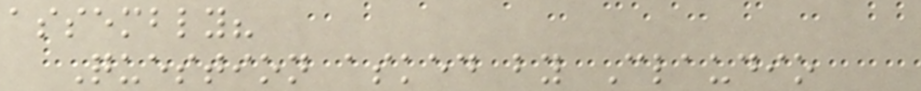assembly?
Question asked by Claudio
